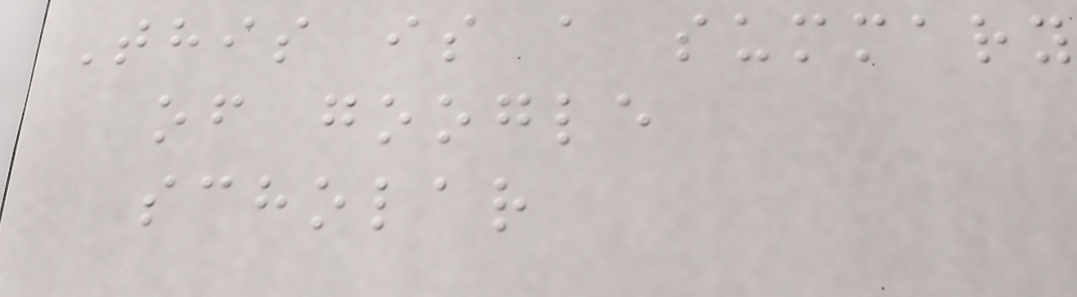This is a summary
of google
scholar
